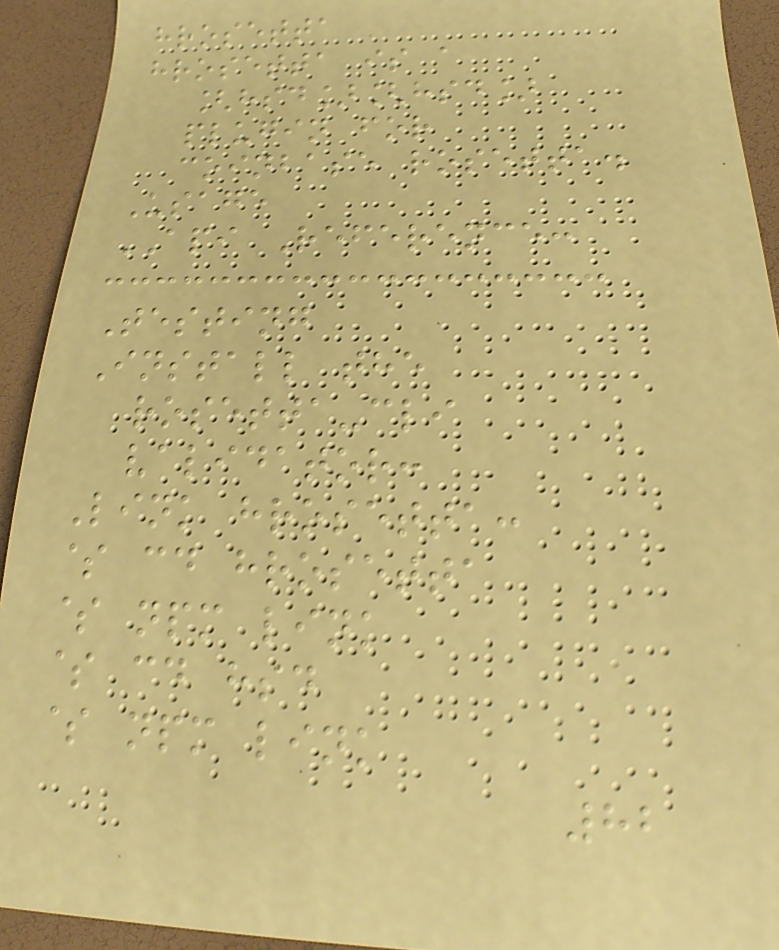hrosetta
hrosetta is a
[hsd][hsd]
plugin for
coinbase rosetta.
Usage
API Reference:
Testing
Install the
rosetta-cli
validator:
Link hrosetta:
$ cd hrosetta
$ npm link
$ cd hsd
$ npm link
82
